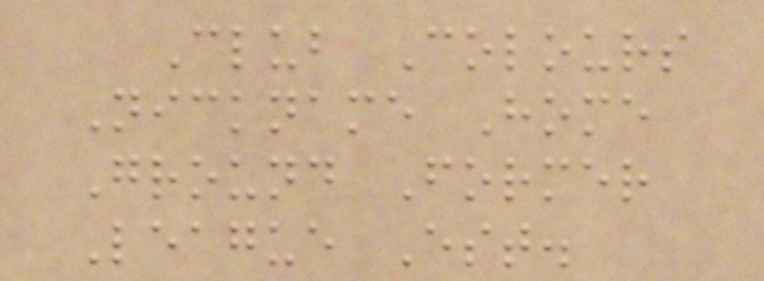Club Colours
Nickname Home
Ground Former
League Est.
